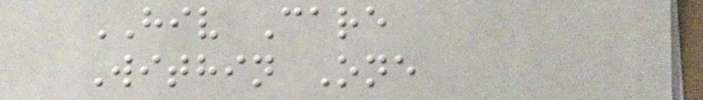HIV Care
Within One
